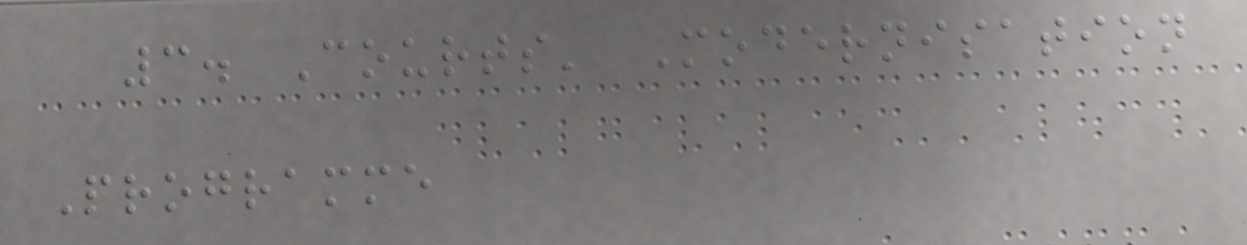3. Courts' Modernisation
Programme
